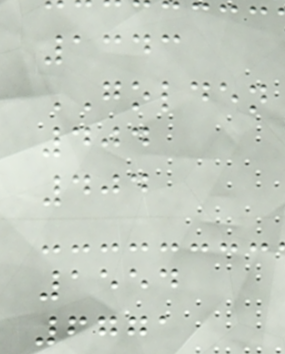1343
GOLDEN
404
404
1554
6771
